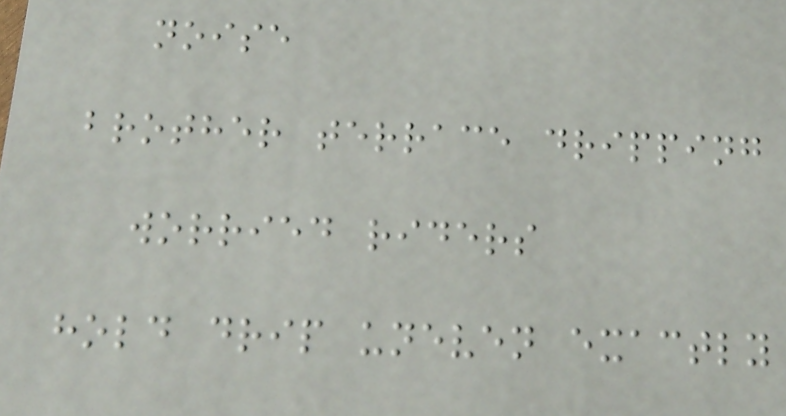noise
brother terrace dripping
worried riders
hold drip uneven exactly
